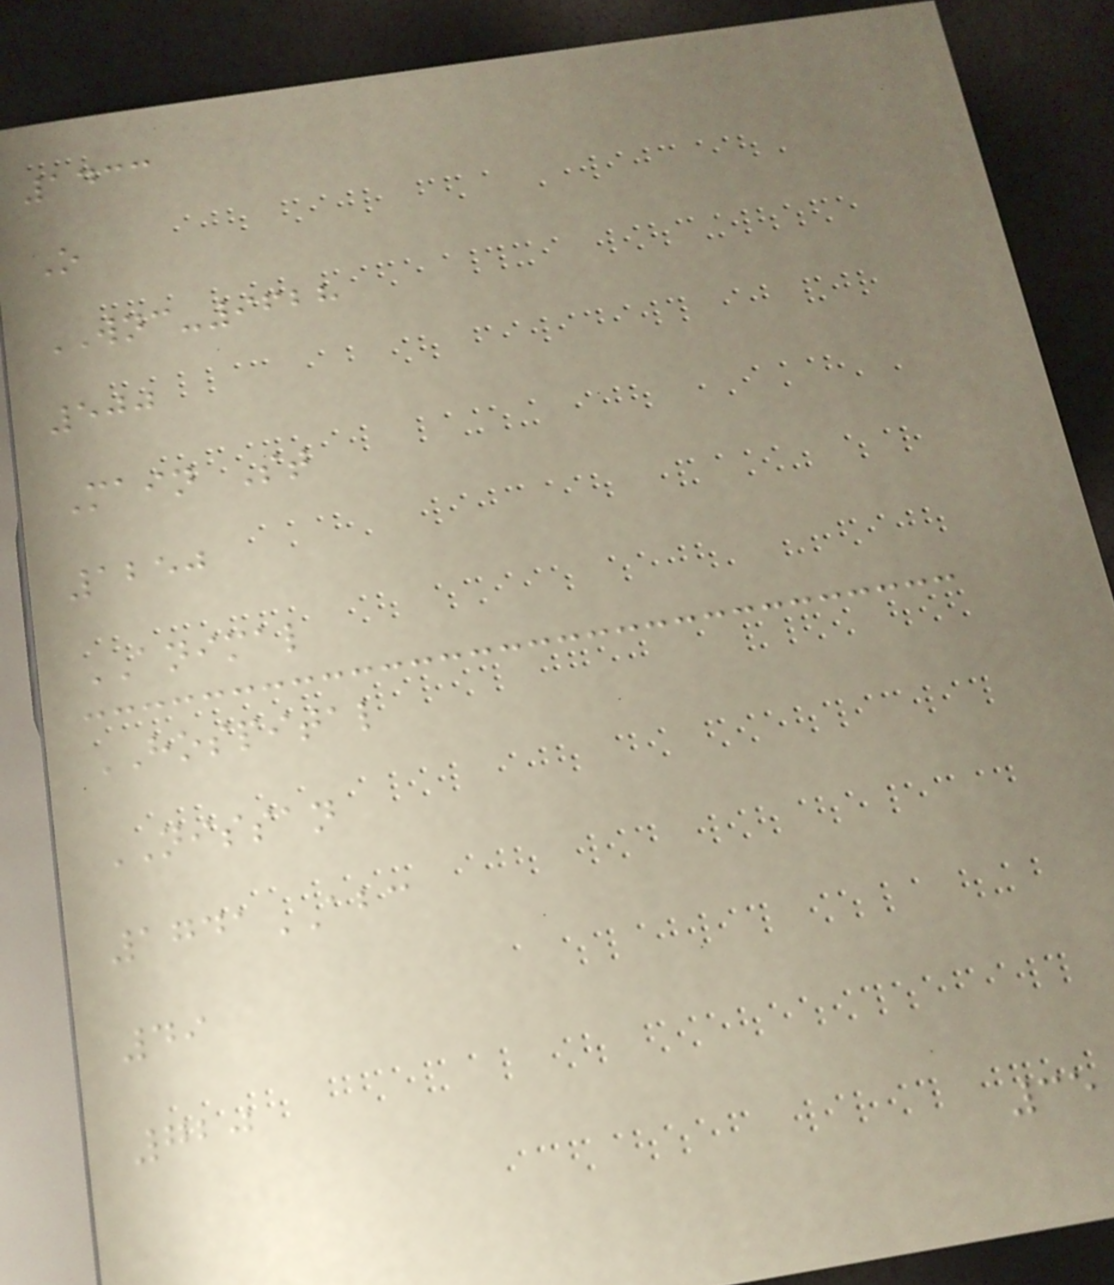1433
O
WNC-9628
500
Main St
1250
ANIMAL
HOSPITAL
NISSAN
1741ABC
49
720
35
